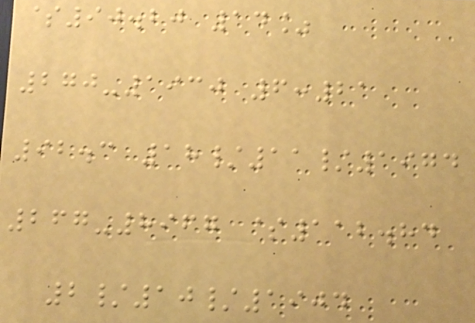$90.20 14%
270-1930 6:21
92.3 18/11/1974
267-8967 $112.84
2/10/1904
